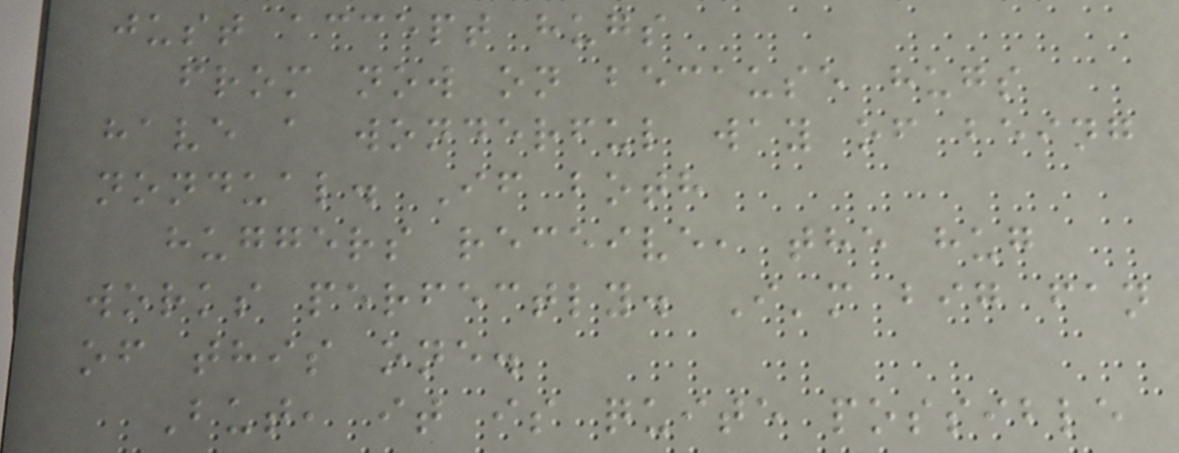just accept hugs
from now on because hugs
have a wonderful way of being
nondual. If both
huggers receive, the hug
works perfectly. I'm big fan
of this one.
But, it is quite possible
